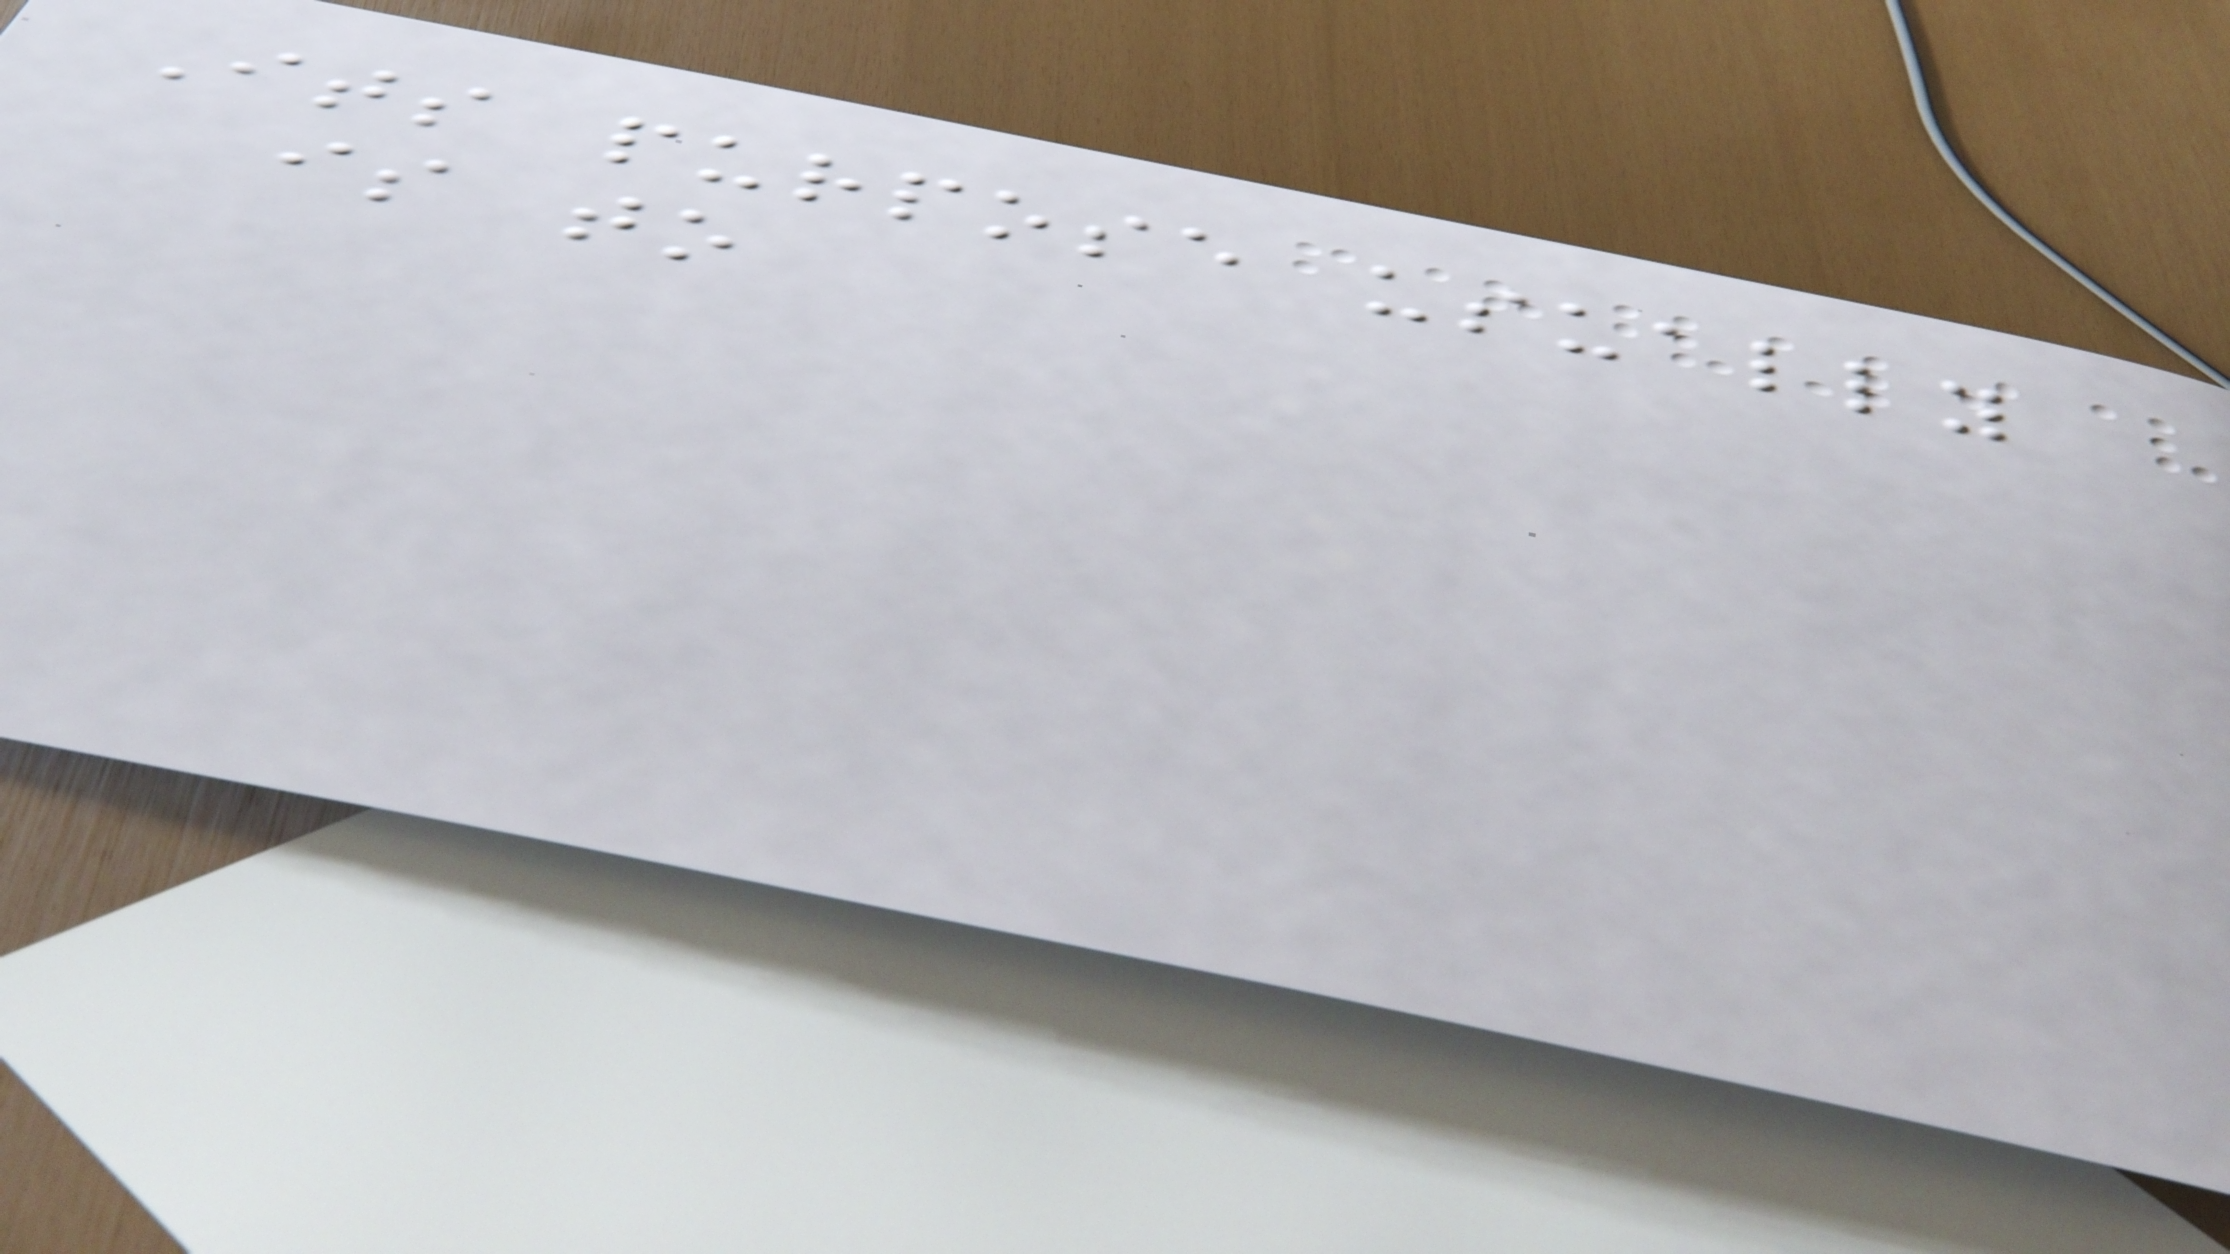Its purpose usually
is to
